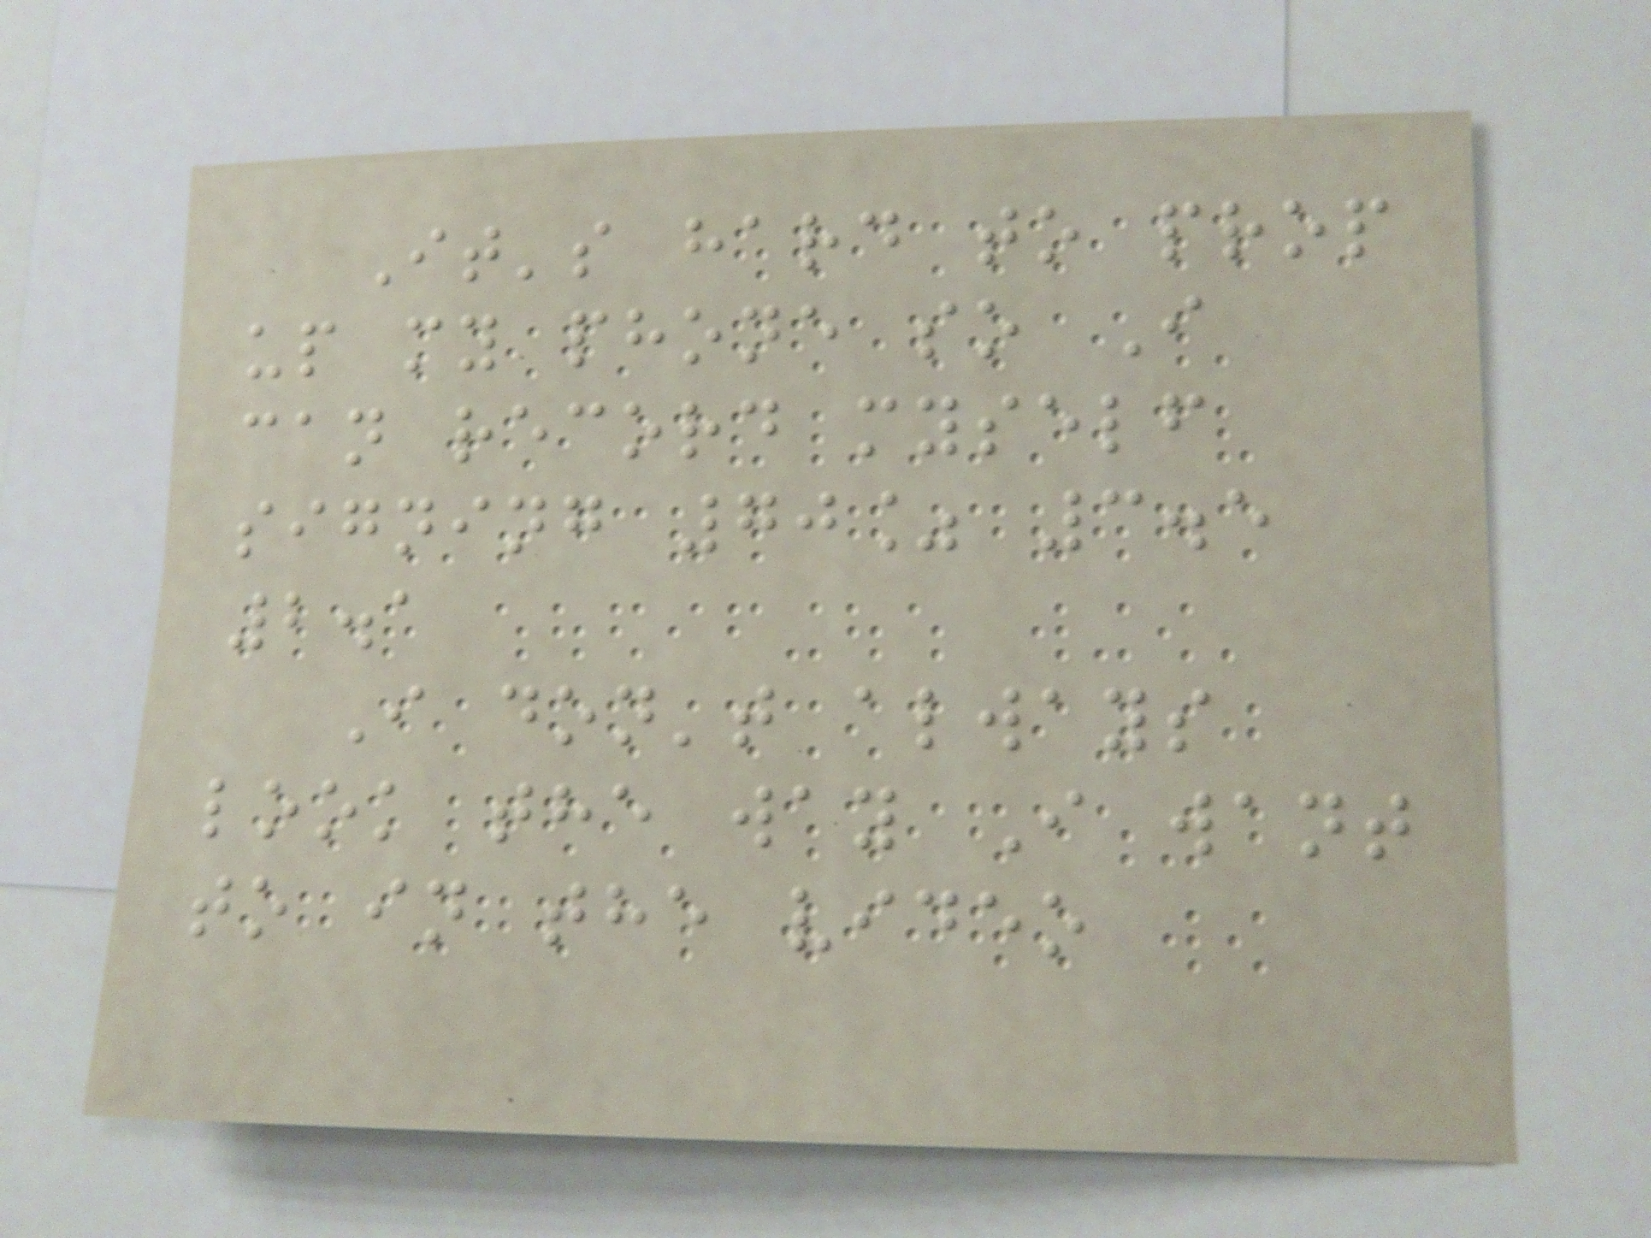It's hard to prop
up my phone so I
can record myself
signing 70% 3.5
2.1
I don't always
look the way I want
to in the video
